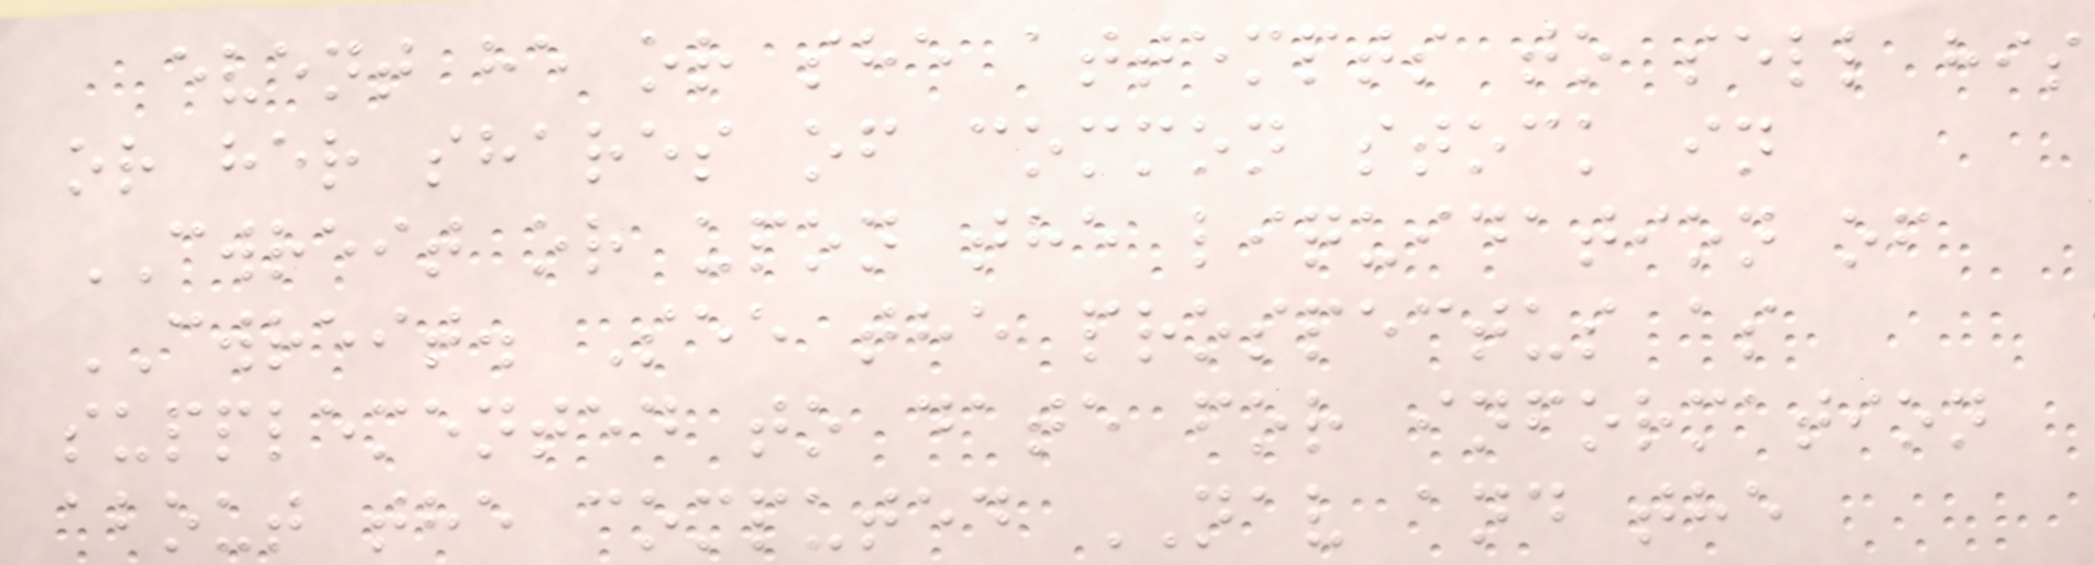event he or she attempts to sell his
or her shares of common stock in
CWREIT or upon the liquidation of
CWREIT. See the prospectus as
supplemented to date for information
about the computed NAV and the
